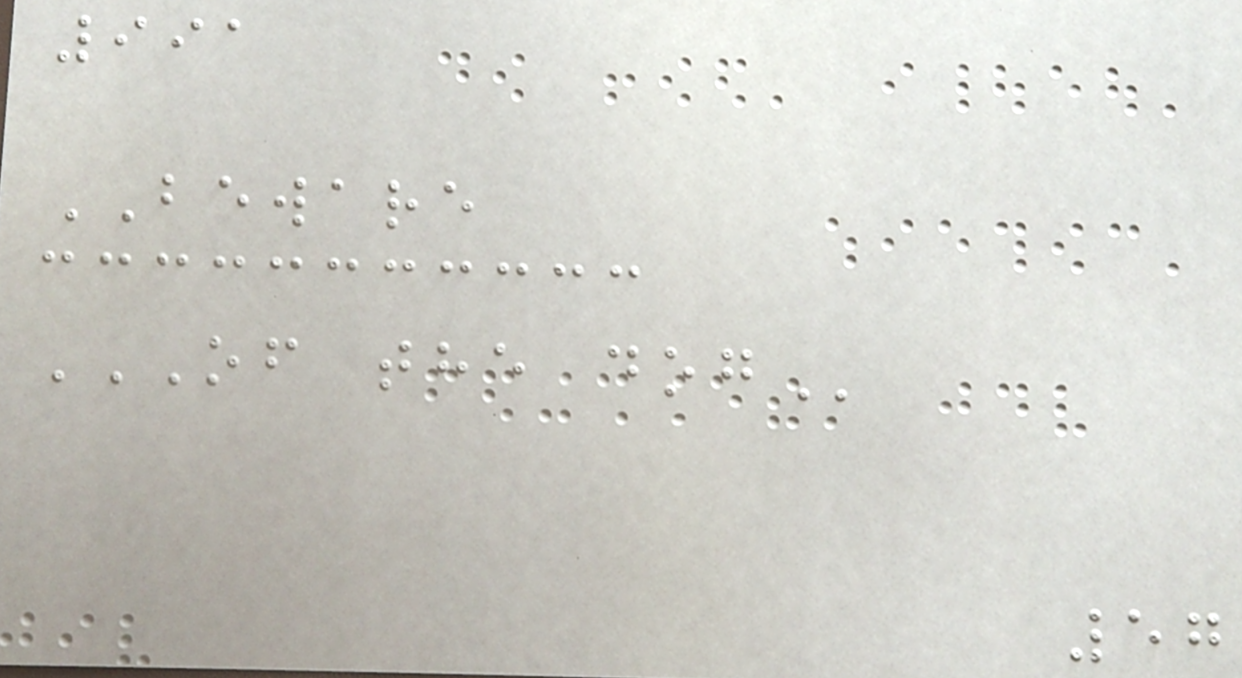991
BEWARE
OF THE DOG
57
